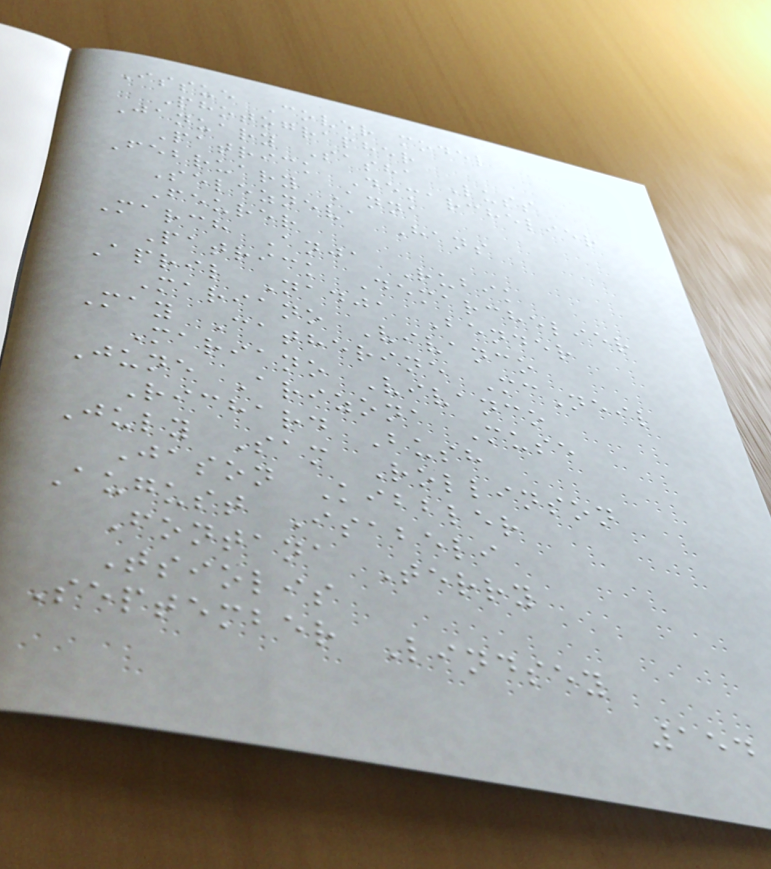Issue Cover model
Photographer
January Sasha Luss
Patrick Demarchelier
February Anna
Selezneva Hans
Feurer
March Anja Rubik
Patrick Demarchelier
April Nadja Bender
Mariano Vivanco
May Catherine McNeil
Mariano Vivanco
June Arizona Muse
Richard Bush
July Sam Rollinson
Jason Kibbler
August Isabeli
Fontana Terry
Tsiolis
September Lindsey
154
